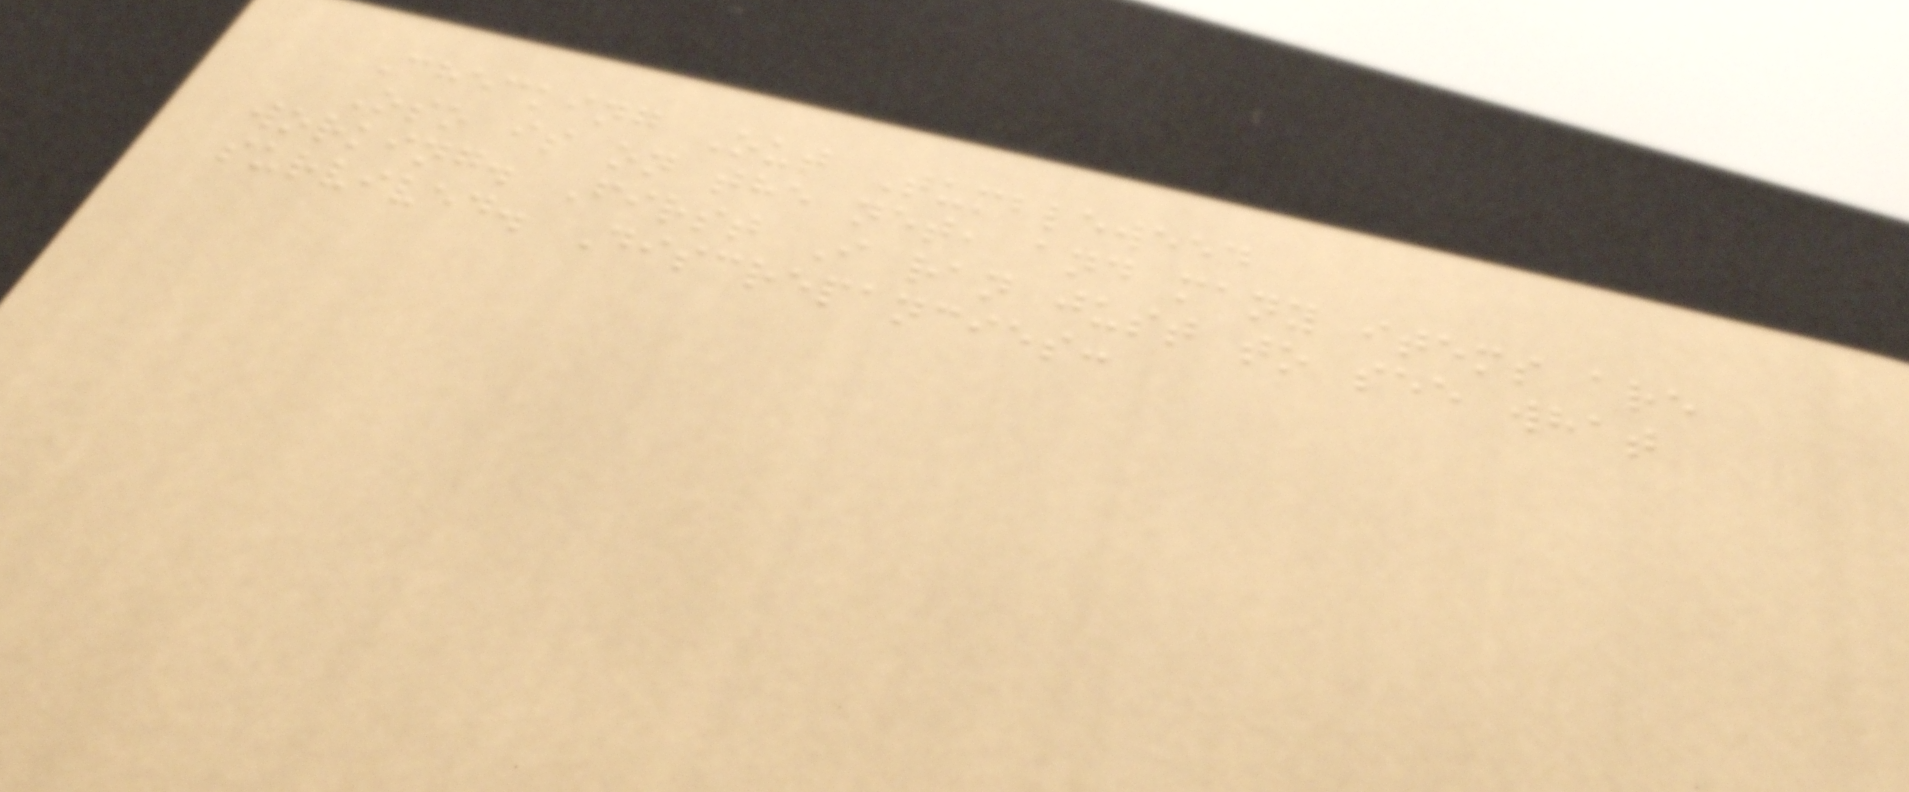Checking Out Tumbleweed
Oso is on the net, and many items are
working. First I ran just to see what
survived. Discrepancies:
